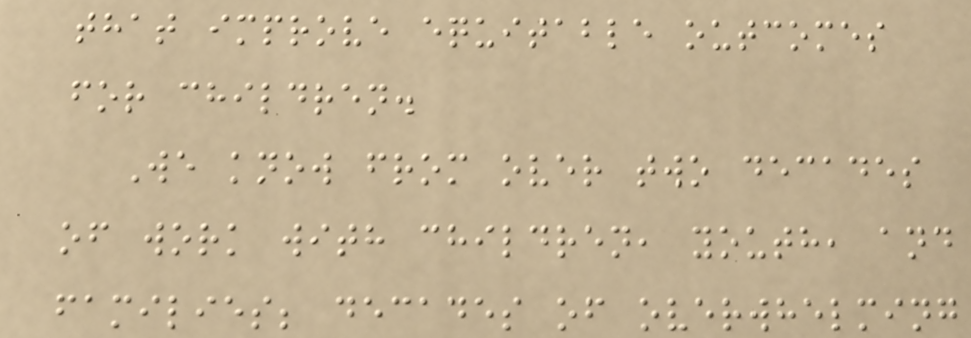that improve equitable outcomes
for children.
We know from over two decades
of work with children, youth, and
families; decades of overwhelming
